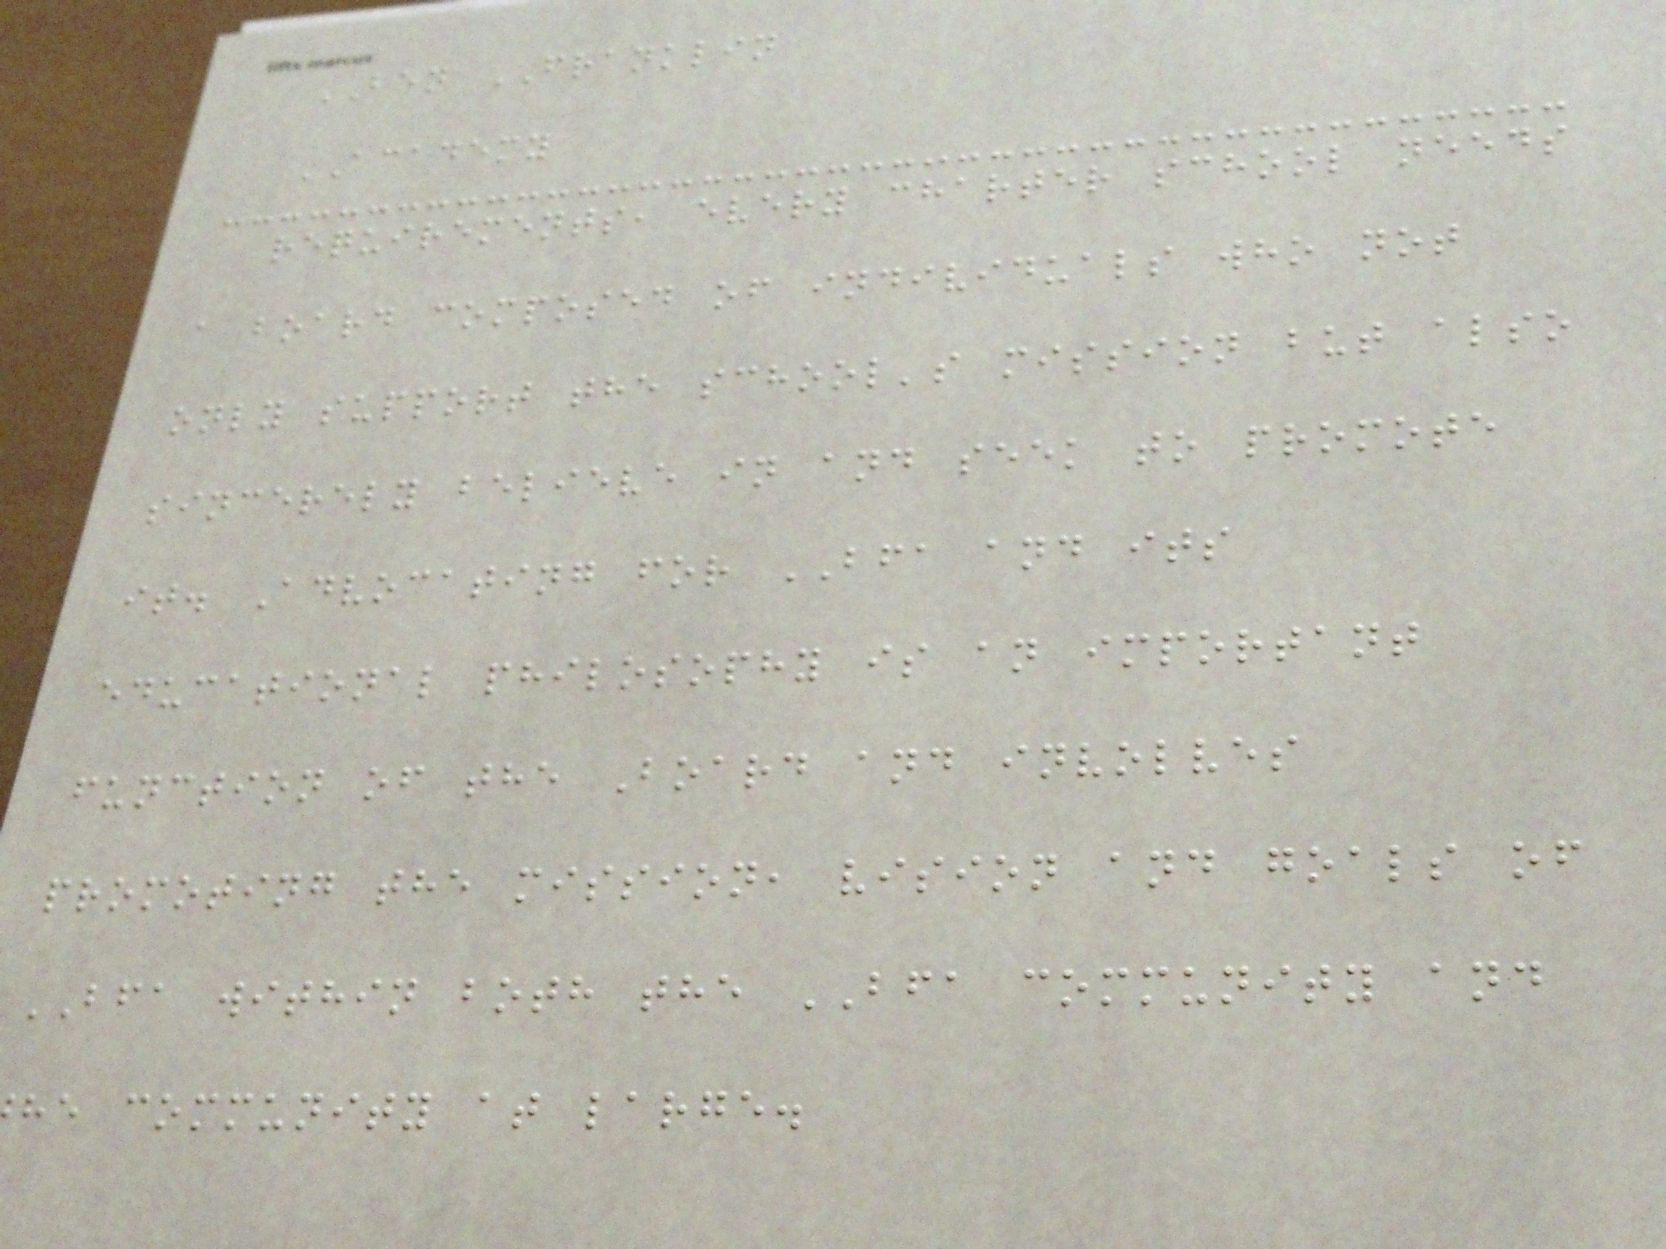BEN FRANKLIN
ACADEMY
requirements, every charter school needs
a board composed of individuals who not
only support the school's mission but also
sincerely believe in and seek to promote
it. Advocating for BFA and its
educational philosophy is an important
function of the Board and involves
promoting the mission, vision and goals of
BFA within both the BFA community and
he community at large.
